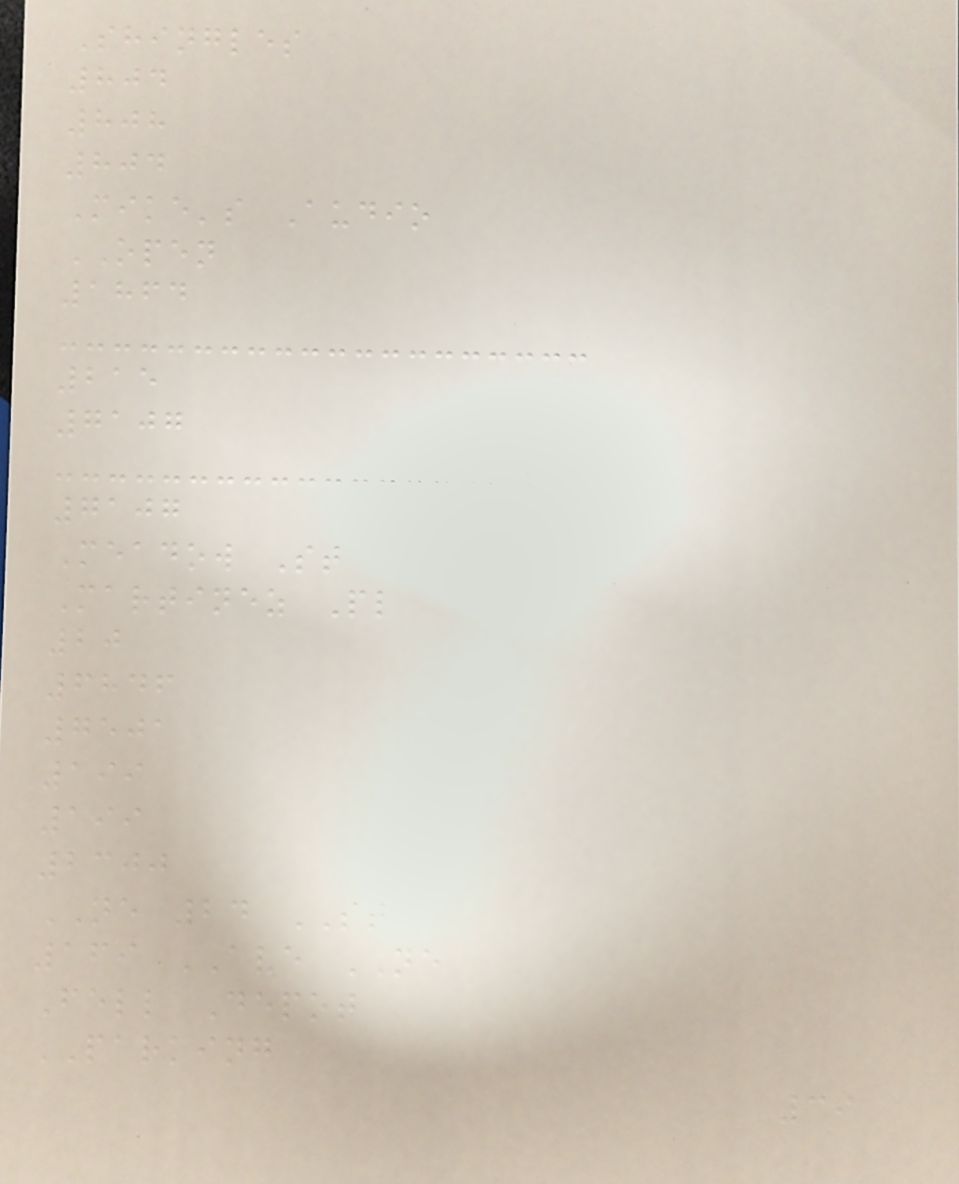Shingles
804
808
804
Mike's Audio
OPEN
1864
215
7107
7107
Meadow St
Martinez Pl
20
6846
7501
199
199
2300
NE 24 ST
169 AVE NE
Fell Depot
PARKING
39
